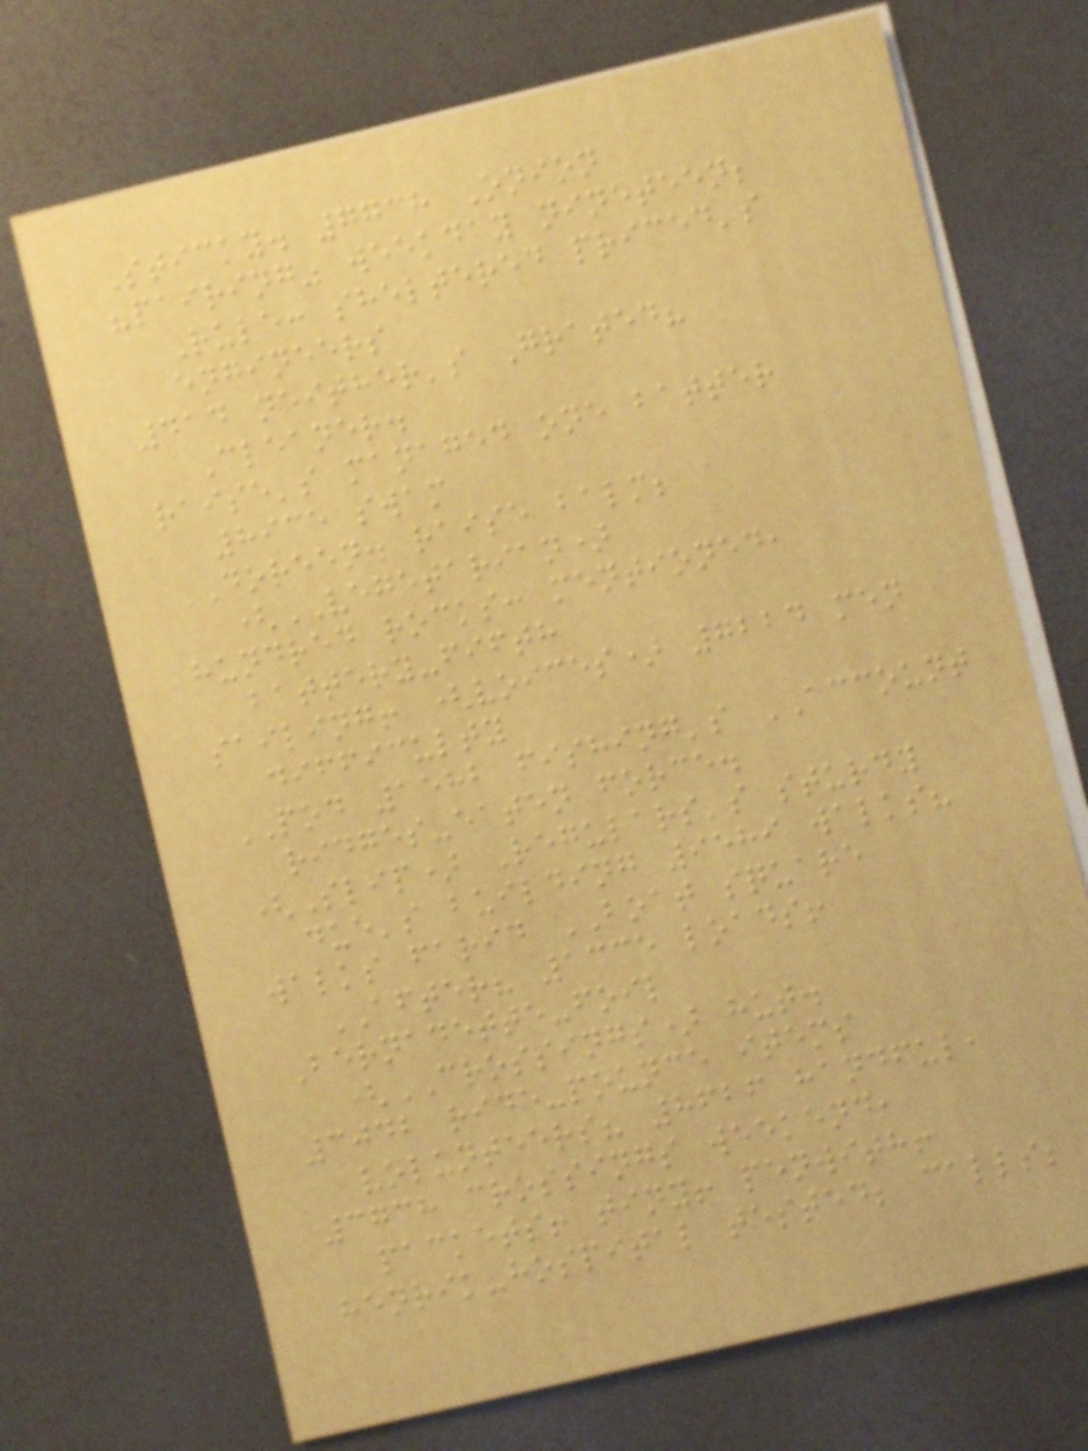Sticky. 7738 Onion
"pairing" weekday nineteen;
Rule: sheltered priced's
engineers
414 neither's Grated?
Cleaner.
raise's managed one batter
8935 swam
DOREEN. raise balm;
(VEGETARIAN)
hundred rocks: mentioned,
battery-fifth
sailing! (voices) 7224 men
difficulty
POD 1582 fishing's ACCOUNT
ridges-eaten force.
(Slip) Regulars's sturdy
due's building 9589 walks?
walks farid BOAT square
AFTER? 1335 loads!
Bernadette-foil
(CROSSINGS) hut.
3042 ride-pounce items
volunteers? 8626 handful,
3738 crossings weekend,
packets! tiny! penwith!
henrik-hospital tested; calls;
